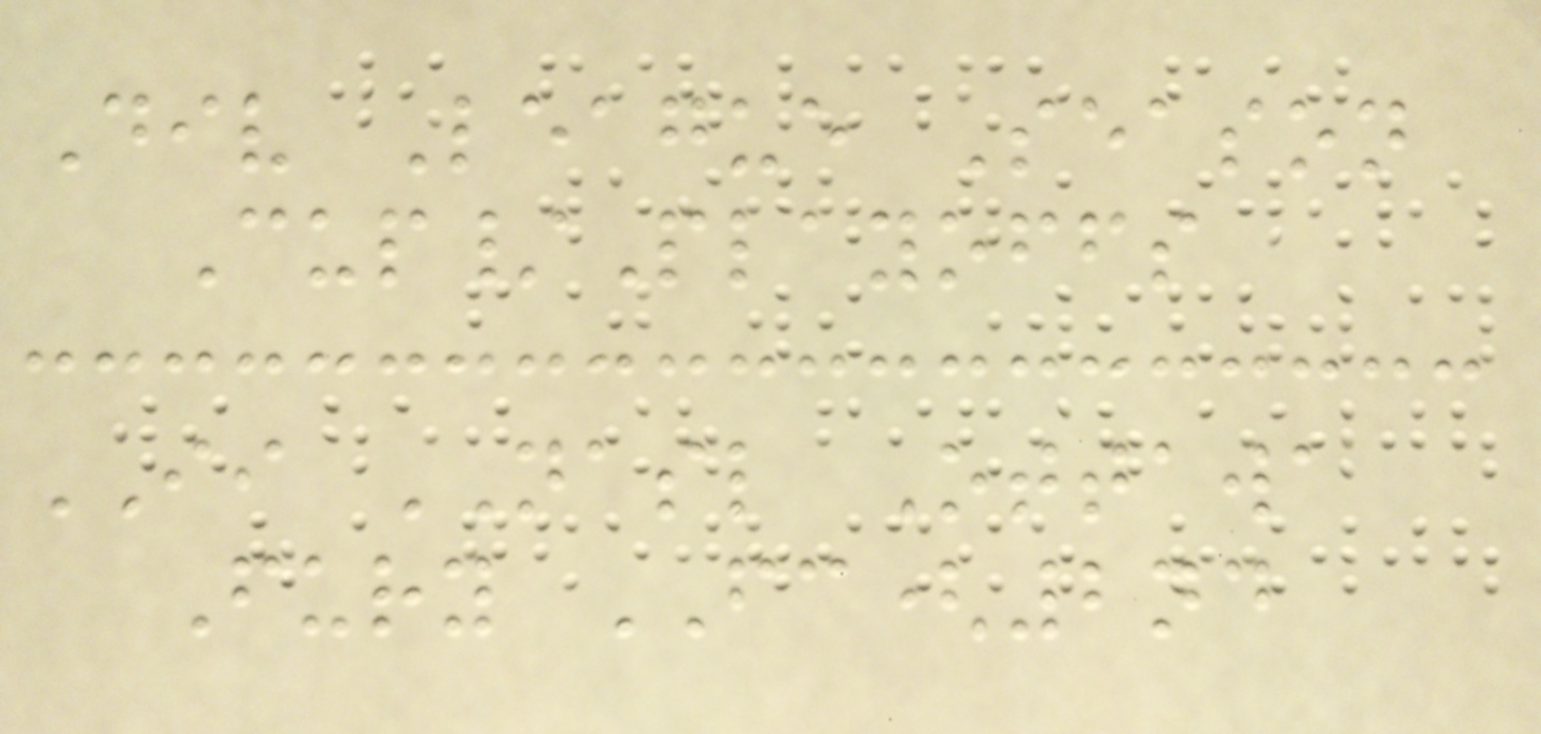Div League Season
Cup/Playoffs
II NASL Ottawa
Fury FC(2nd
